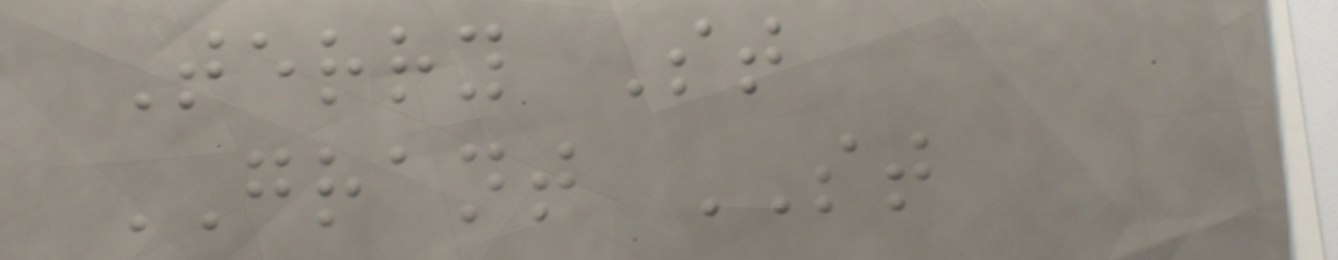Terry St
GRANT ST
